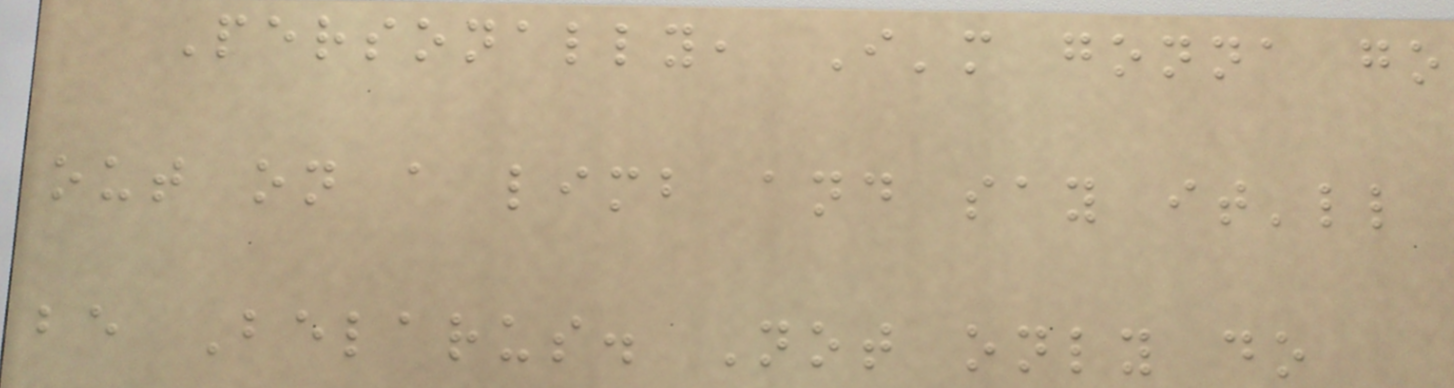Personally, I'm gonna go
out on a limb and say it'll
be Belarus. Not only do
